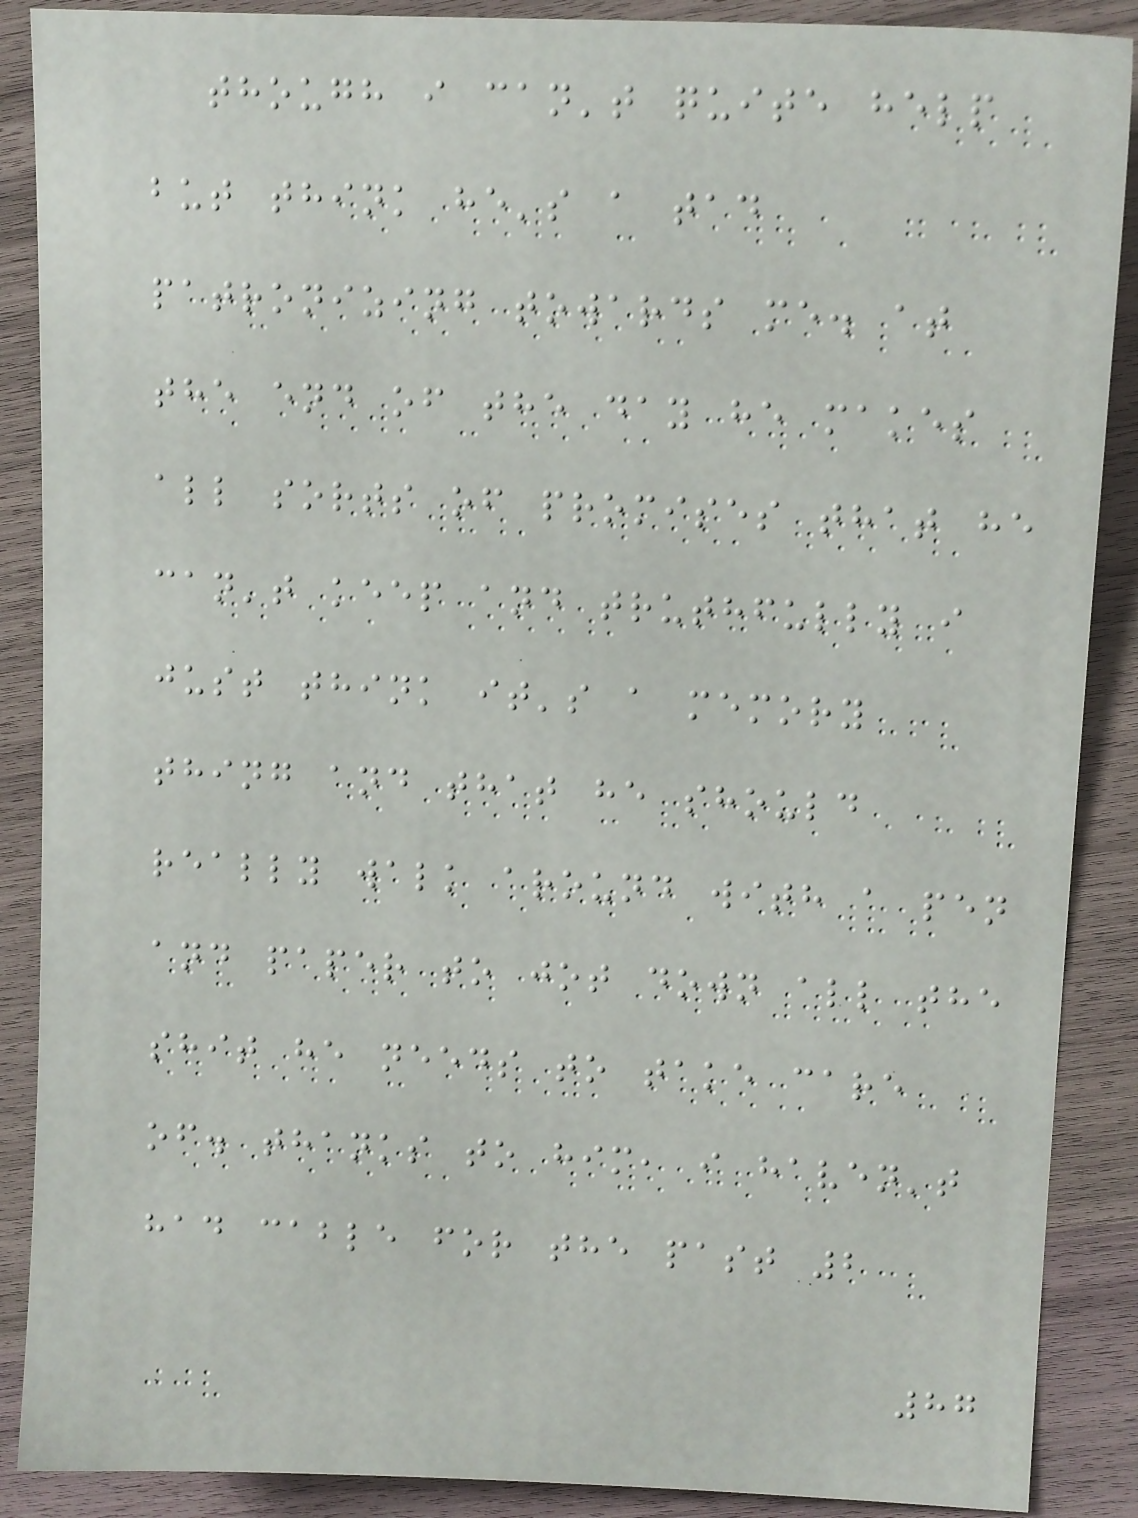though i can't quite help
but think he's a tad
patronizing towards me. at
the end of the day he makes
all sorts of promises that he
can't keep and truthfully i
just think it's a memory
thing and that he should
really walk around with a pen
and paper to jot down all the
shit he needs to take care
of. thanks to him, i haven't
had cable for the past 2
87
